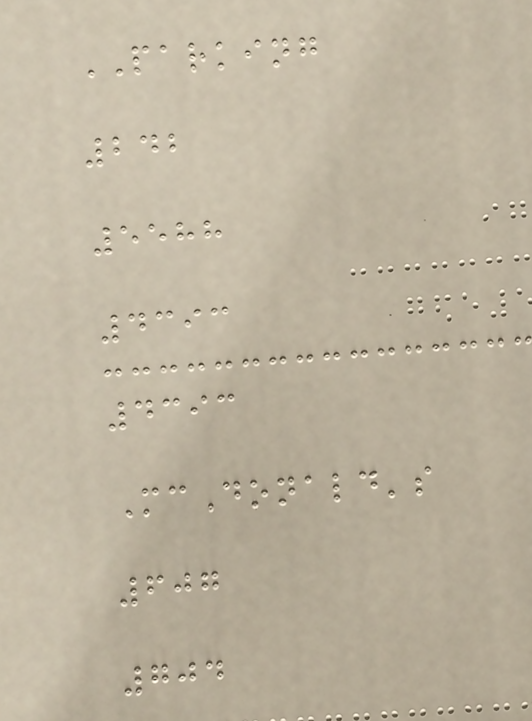PARKING
242
5588
4393
4393
McDonald's
607
704
